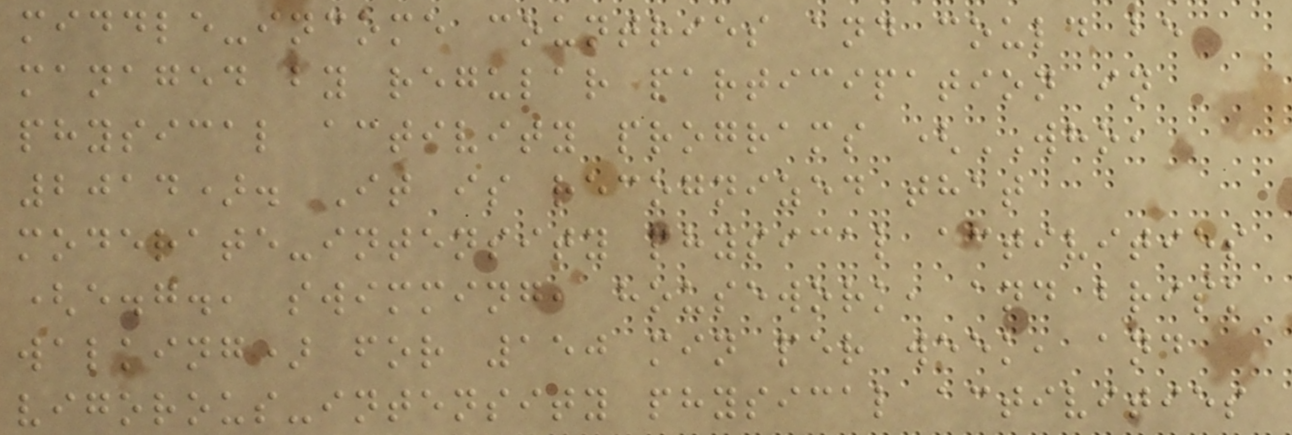middle-income countries and could be
managed by regular participation in
physical activity programs (WHO,
2014). It is recognized that
moderate-intensity physical activities
(e.g., swimming, housework, and brisk
walking) for 150 min per week, and
vigorous-intensity physical activities
